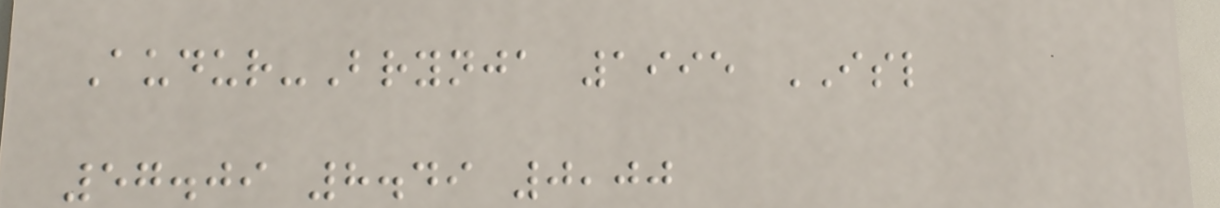Audur-Brynja 1995 ISL
57.09 8.49 0,00
